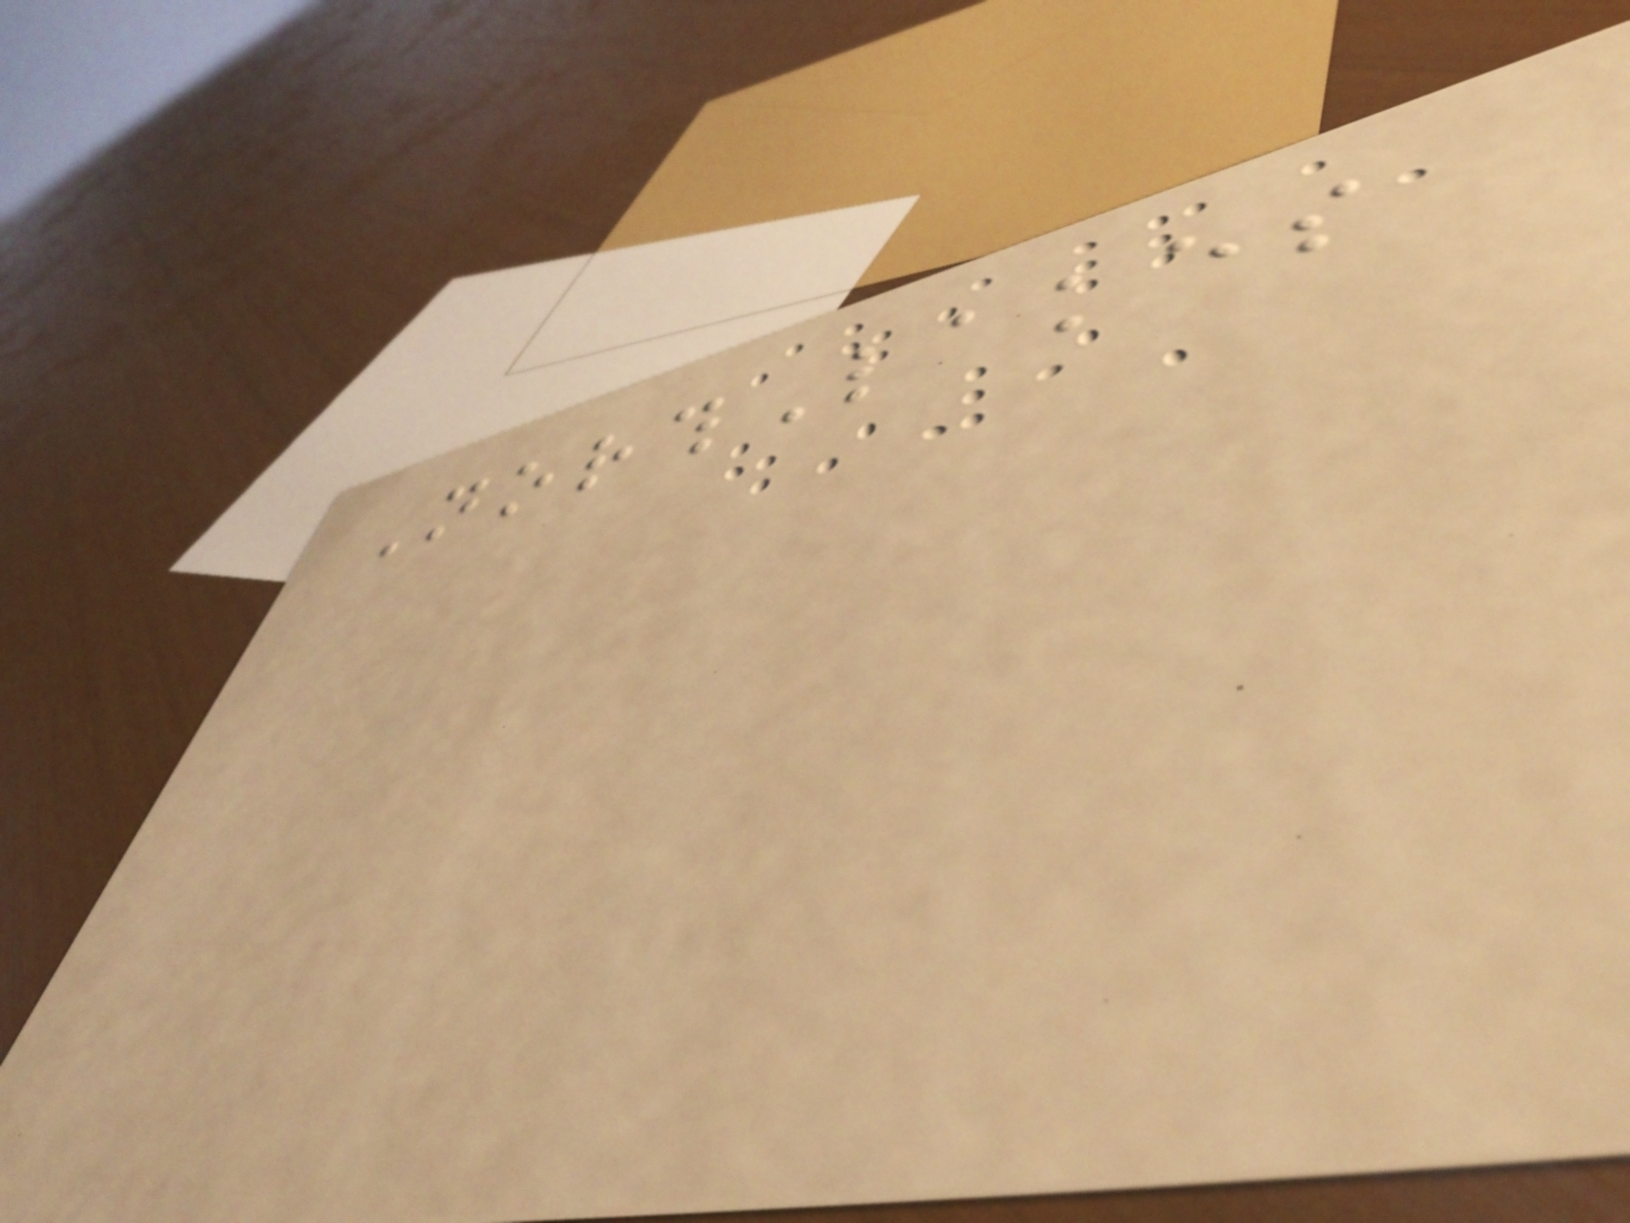NorthLakes
